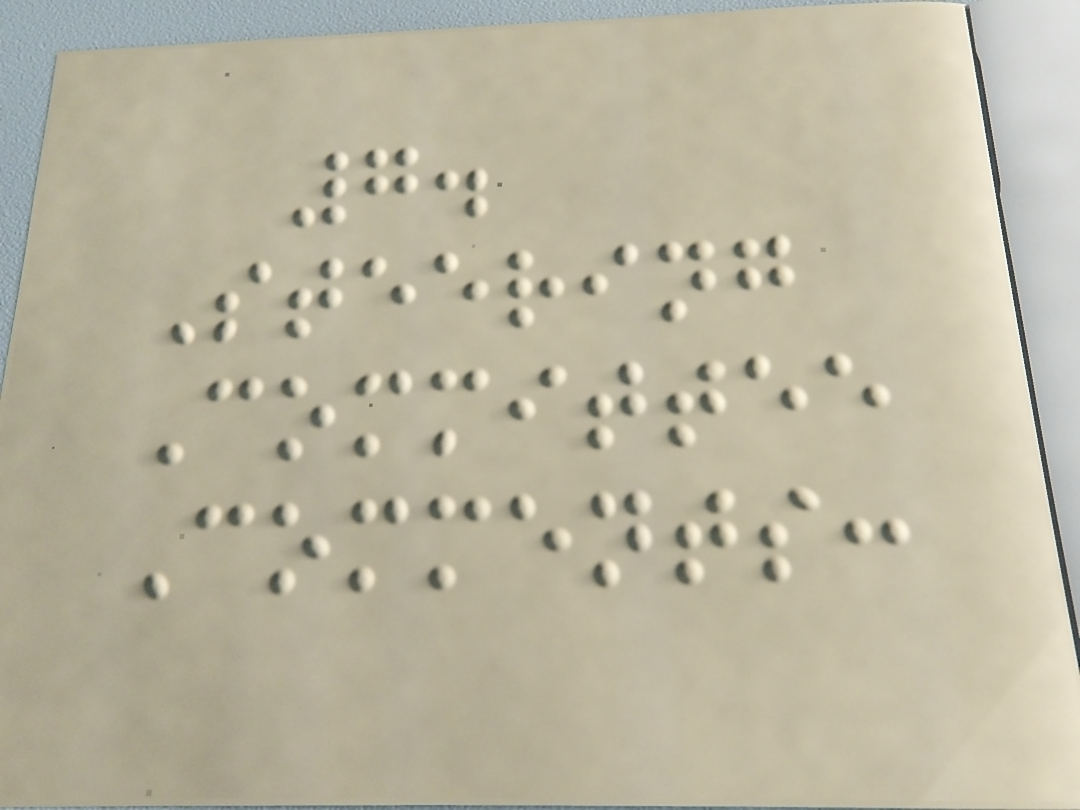7.
Steering
Committee
Comments:
